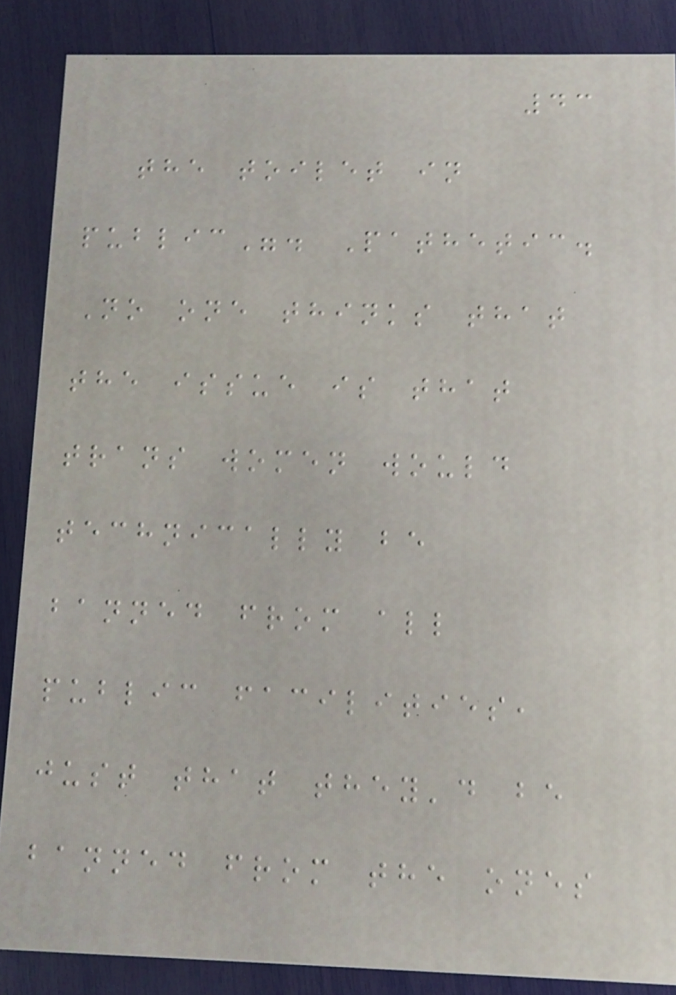43
the toilet in
public". Pathetic.
No one thinks that
the issue is that
trans women would
technically be
banned from all
public facilities,
just that they'd be
banned from the ones
